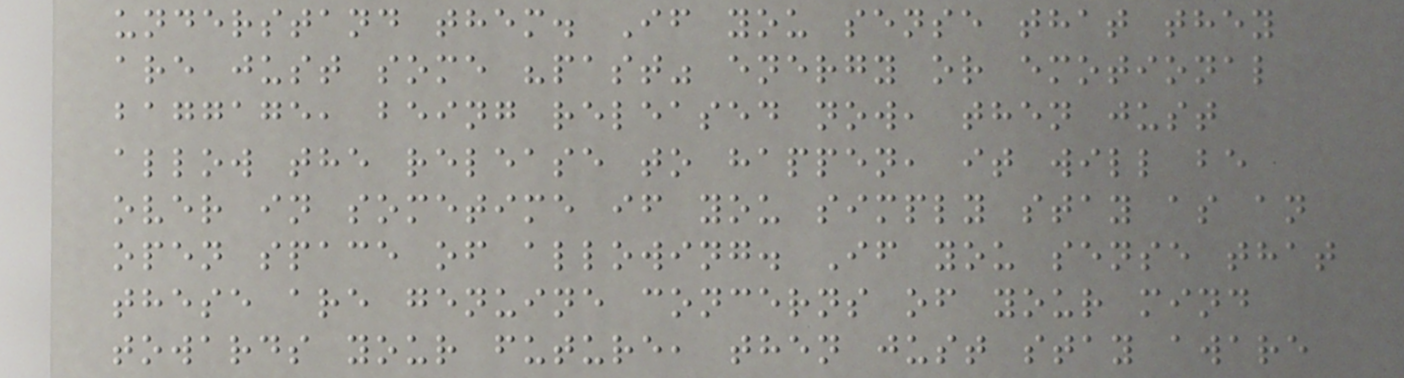understand them. If you sense that they
are just some "past" energy or emotional
baggage, being released now, then just
allow the release to happen, it will be
over in sometime if you simply stay as an
open space of allowing. If you sense that
these are genuine concerns of your mind
towards your future, then just stay aware
